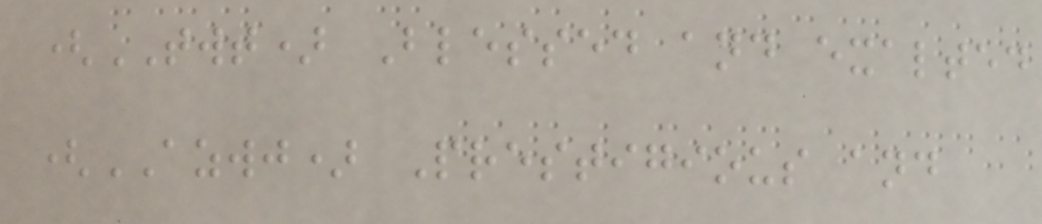(TWT) Blessed and exalted
(AZWJ) Prestigious and
